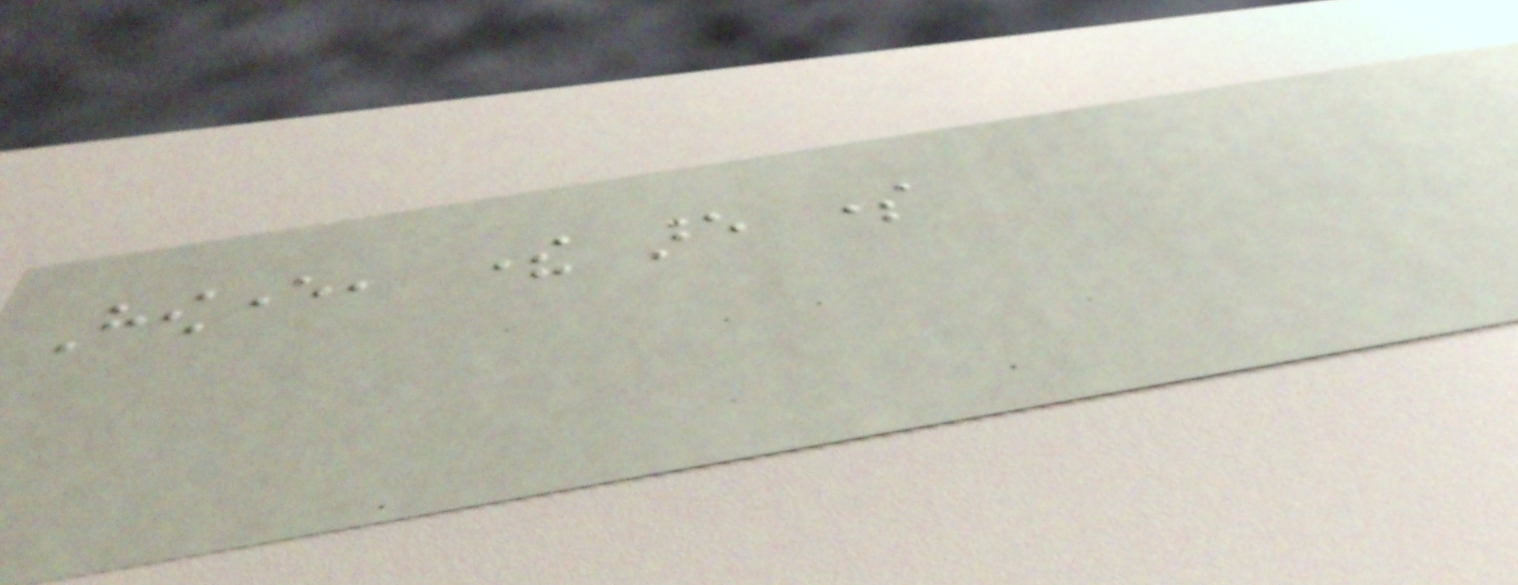However, there are some
